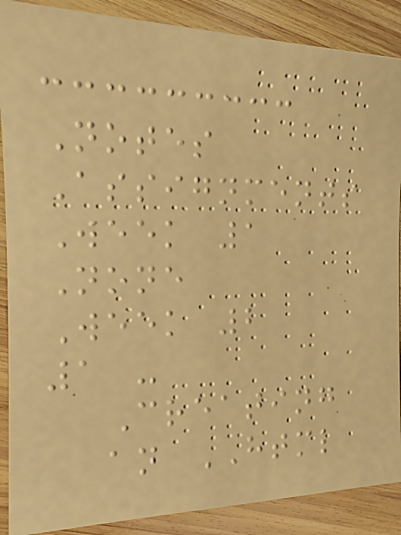Notes
Assignments
Week 1
None
Week 2
1 -
Creating
an HTML
